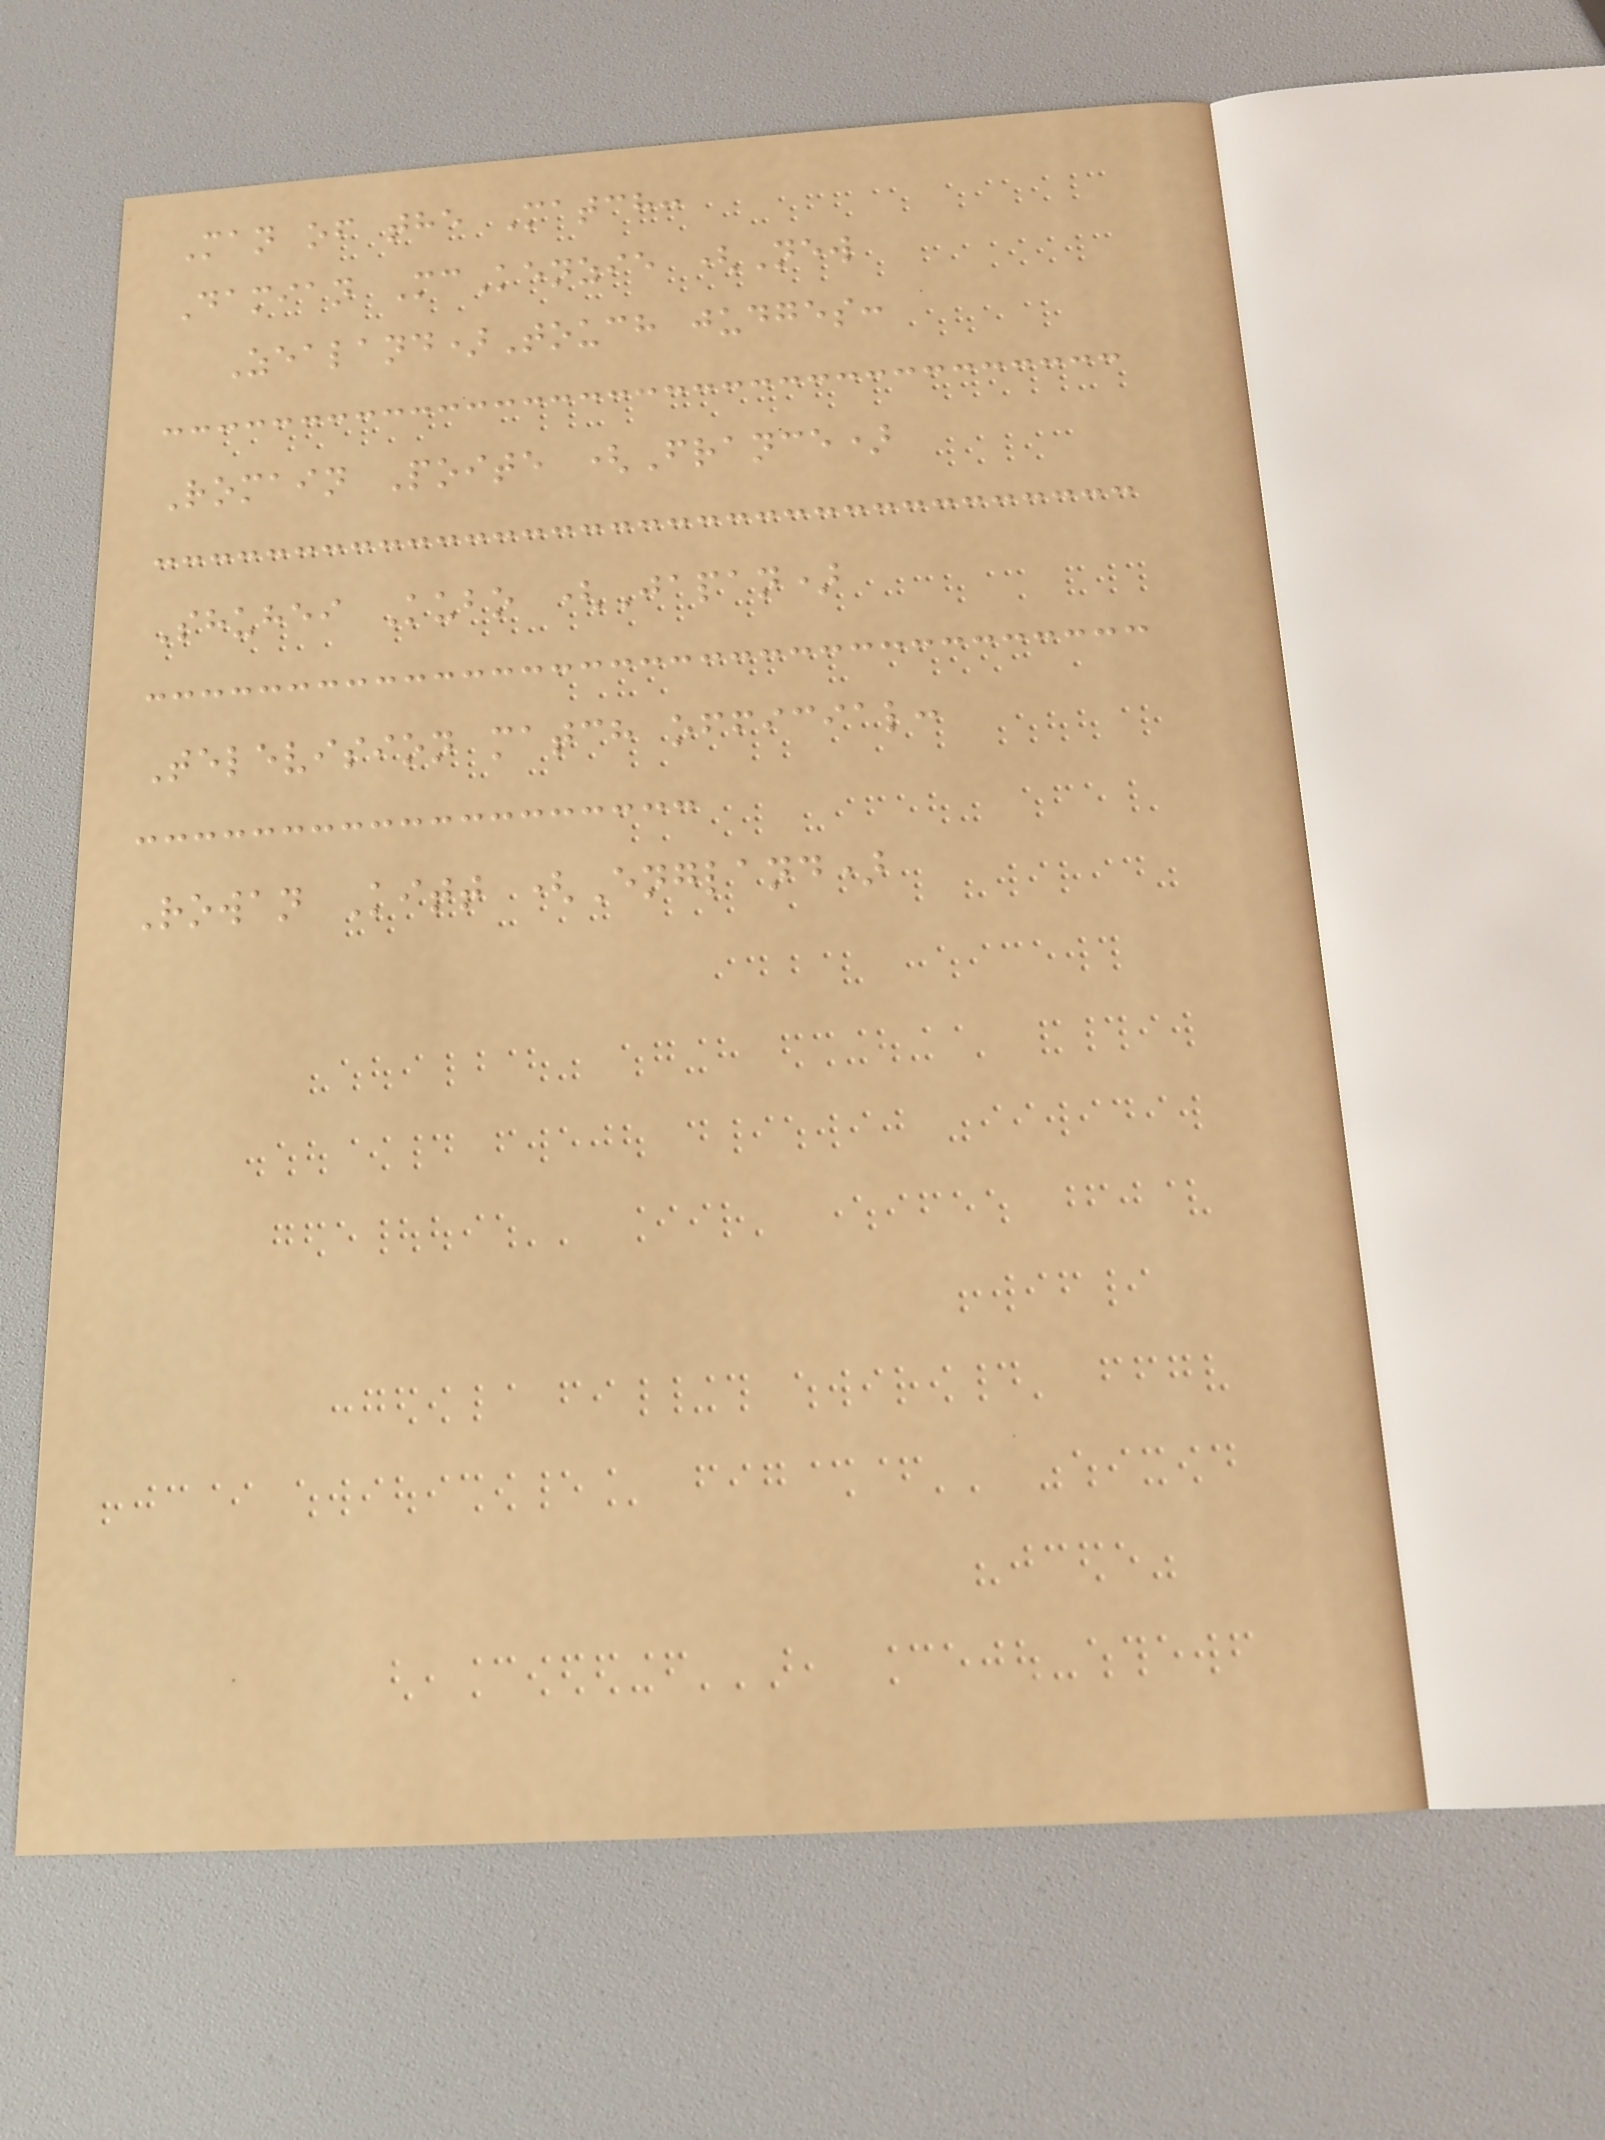Man of the Match:
Damian McKenzie (New
Zealand)Touch judges:
Romain Poite (France)
Shuhei Kubo (Japan)
Television match official:
Rowan Kitt (England)
